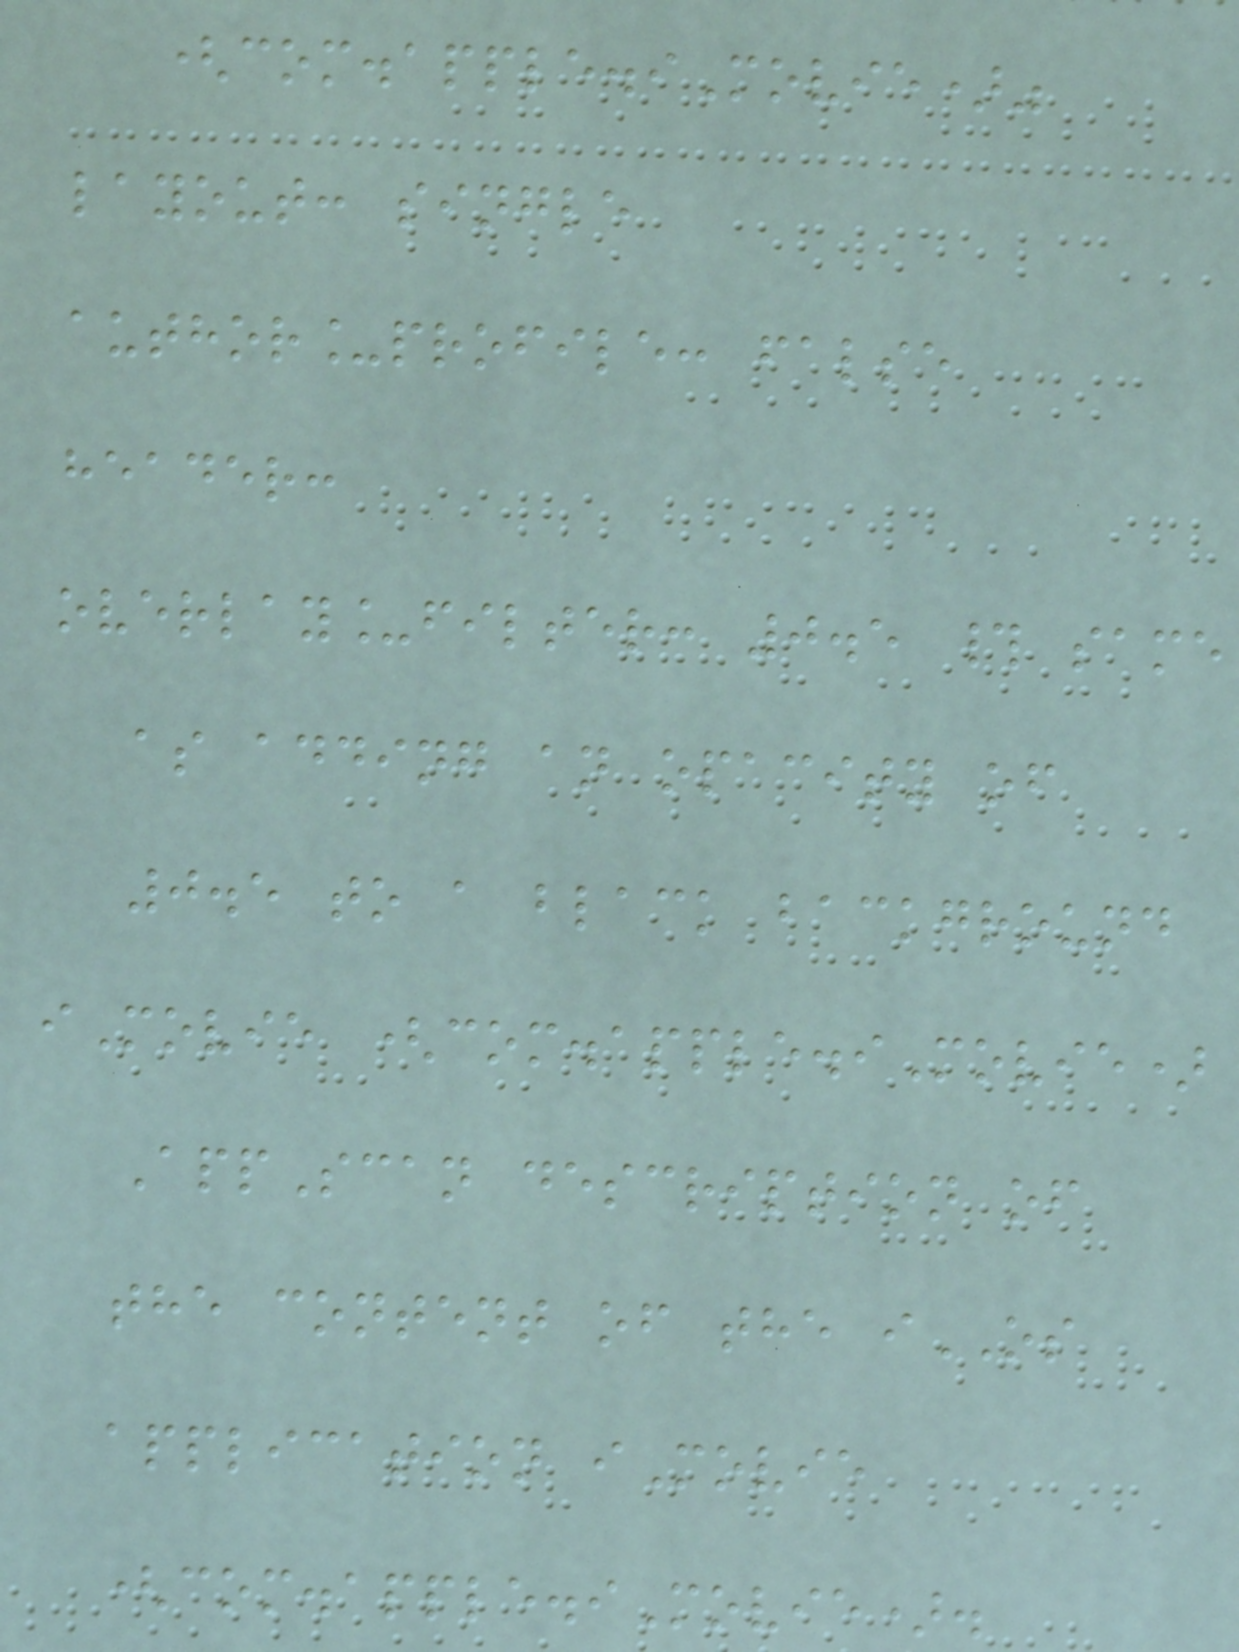(com.apple.iMovie)"
layout: single
author_profile: false
header:
overlay_filter: 0.5 # same
as adding an opacity of
0.5 to a black background
iMovie (com.apple.iMovie)
AppScan description of
the content of the iOS
application iMovie
(com.apple.iMovie).
